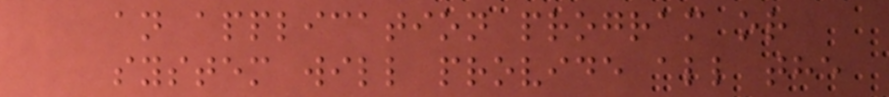an application program or
system will provide all the
